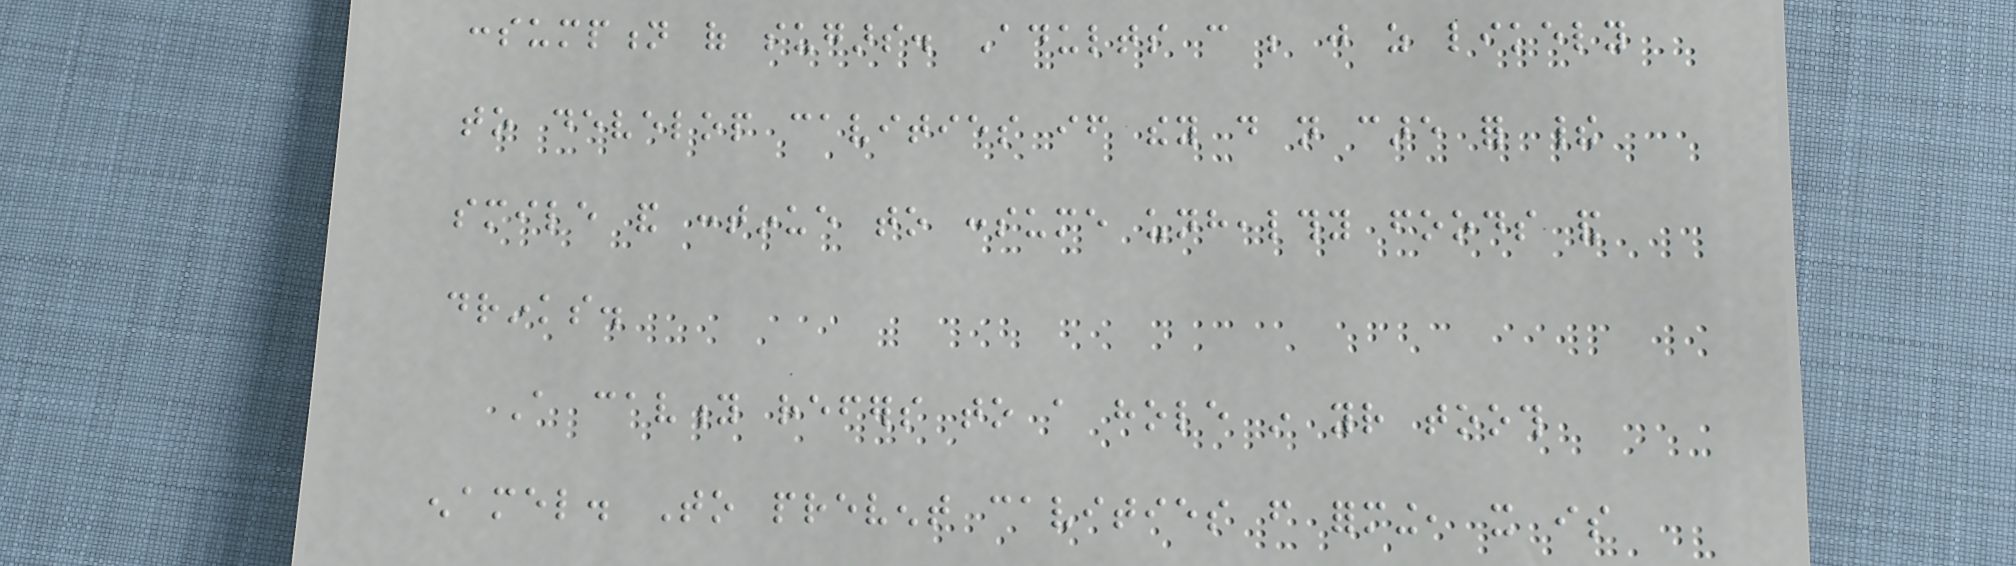consumption of sugars. Adults can be just as likely
to develop cavities if they do not care for their
smile and continue to consume unhealthy foods and
drinks.
A cavity refers to a hole in your tooth
enamel. To prevent cavities from forming, it is
